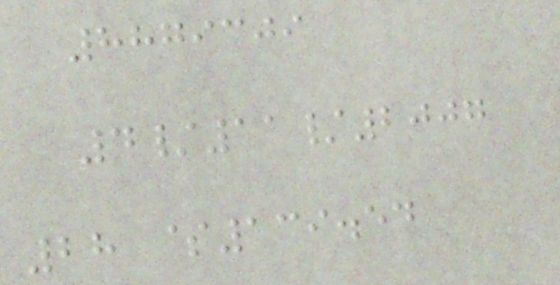8879309
4/11/2007
28 $139.54
